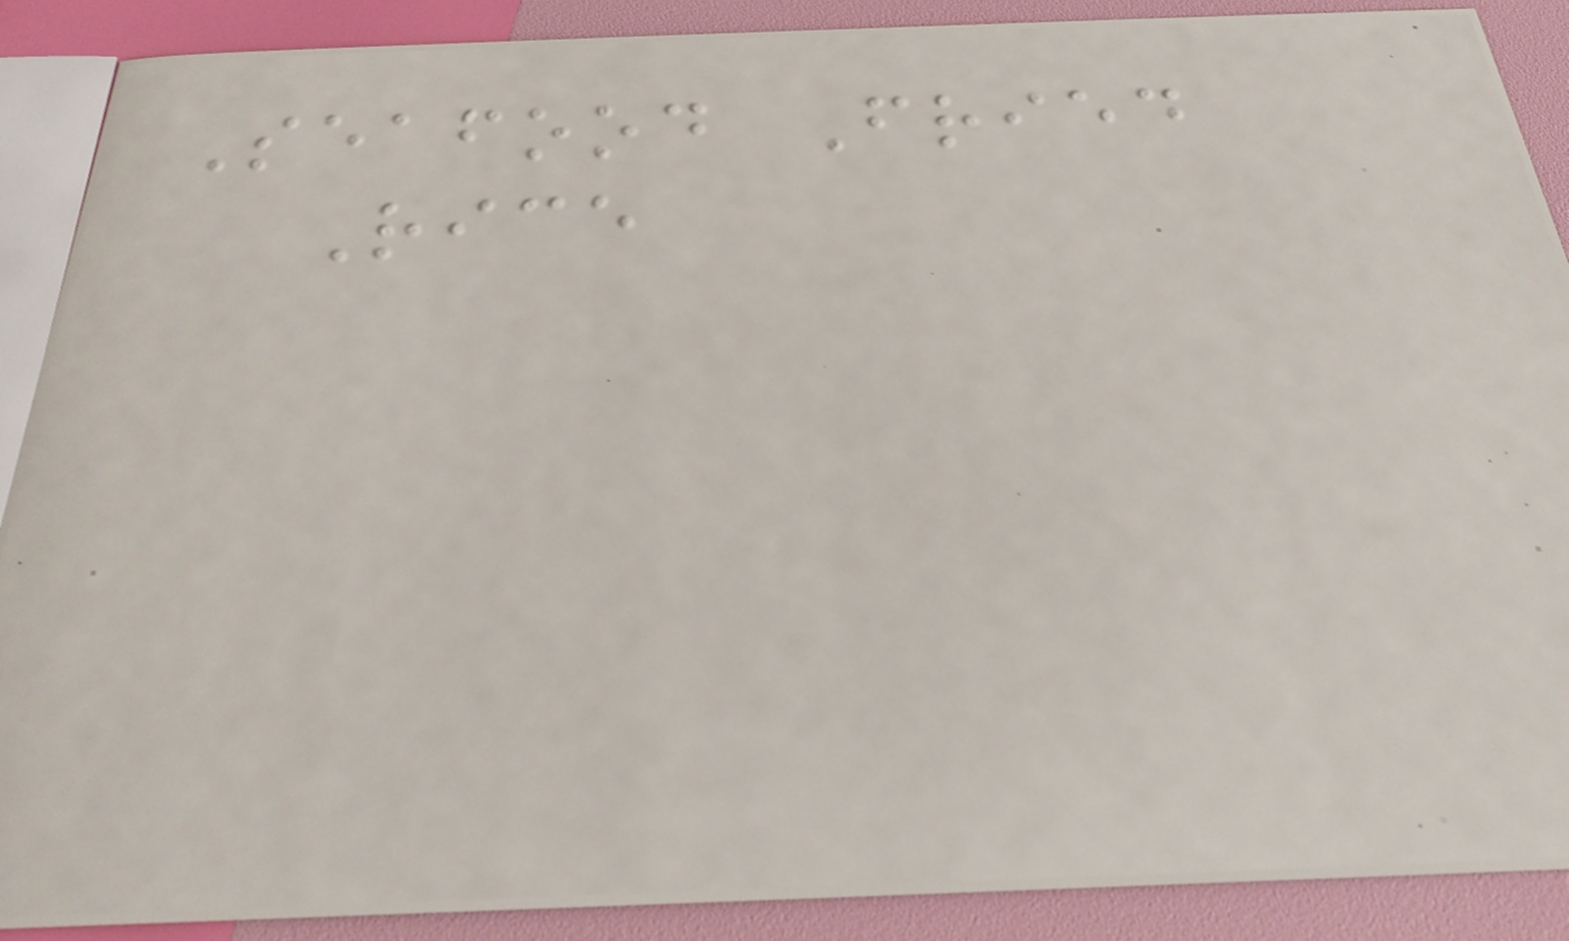Seafood Fried
Rice
